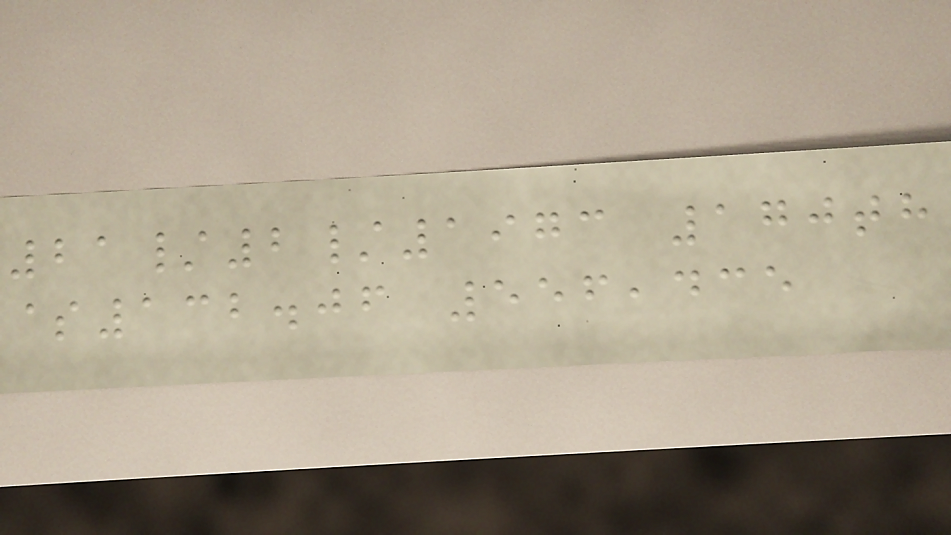21/2/1973 170th
$132.06 556,435
